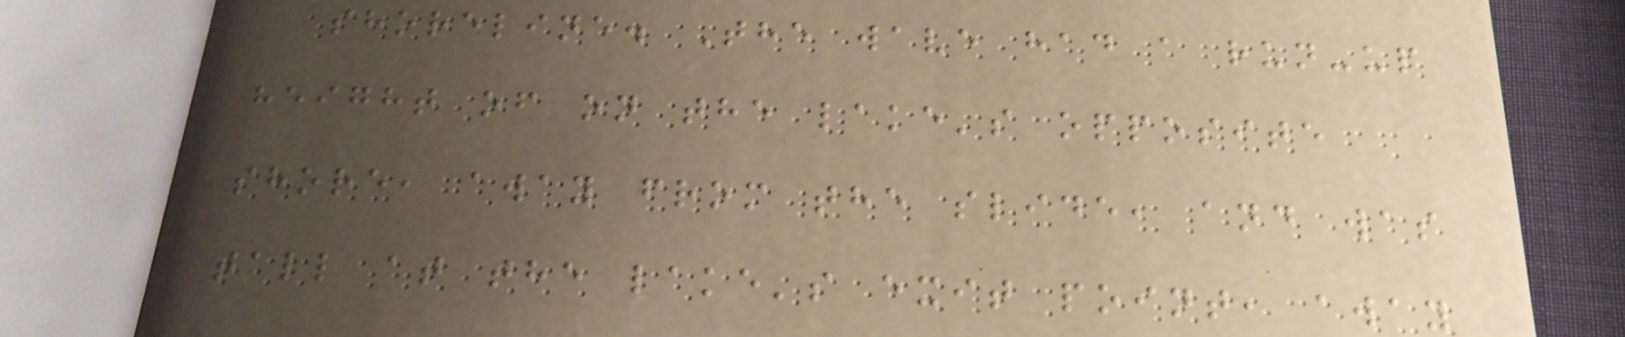shoreline. The wave had a run-up
height of on the lake's opposite
shore, away from the slide, and was
tall at the lake's exit point, away
